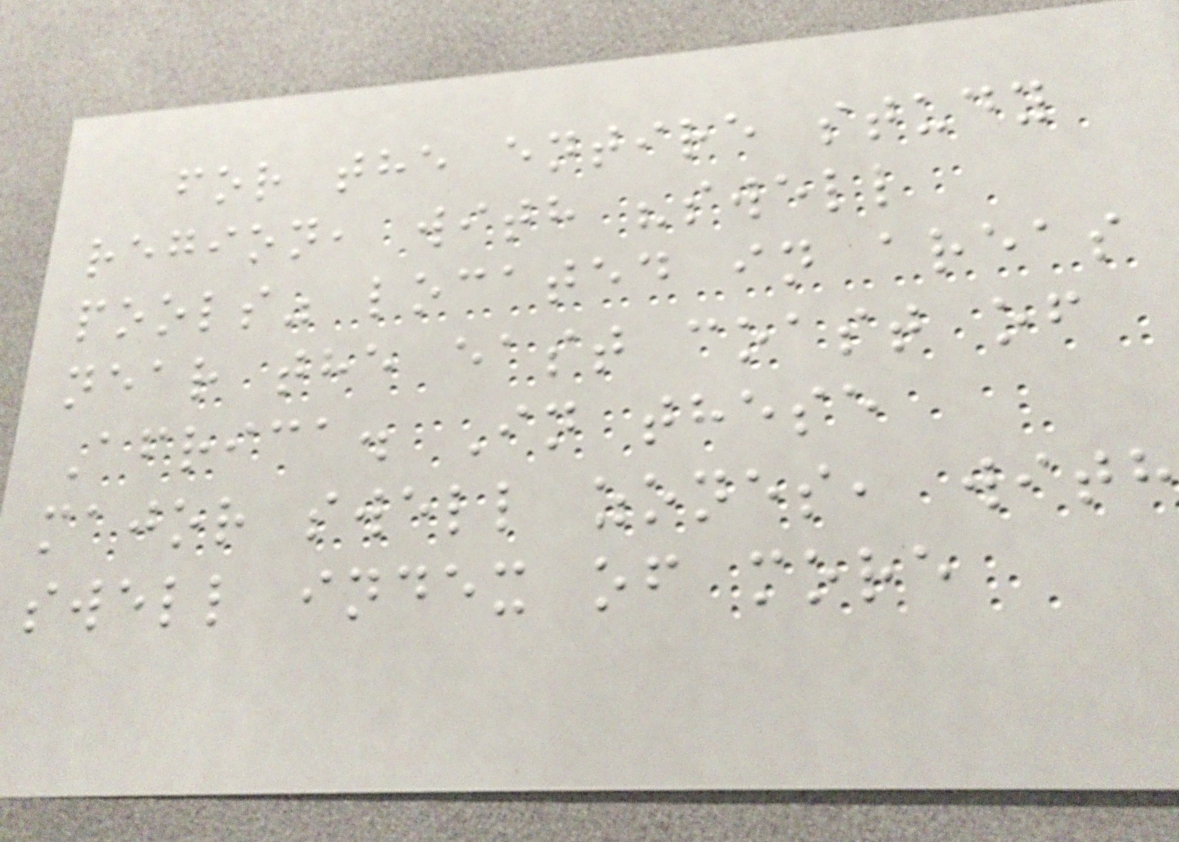for the entire study
region, with "swell
pools" located in areas
near the east coast of
Africa. In these
major swell zones, with
swell index of more
